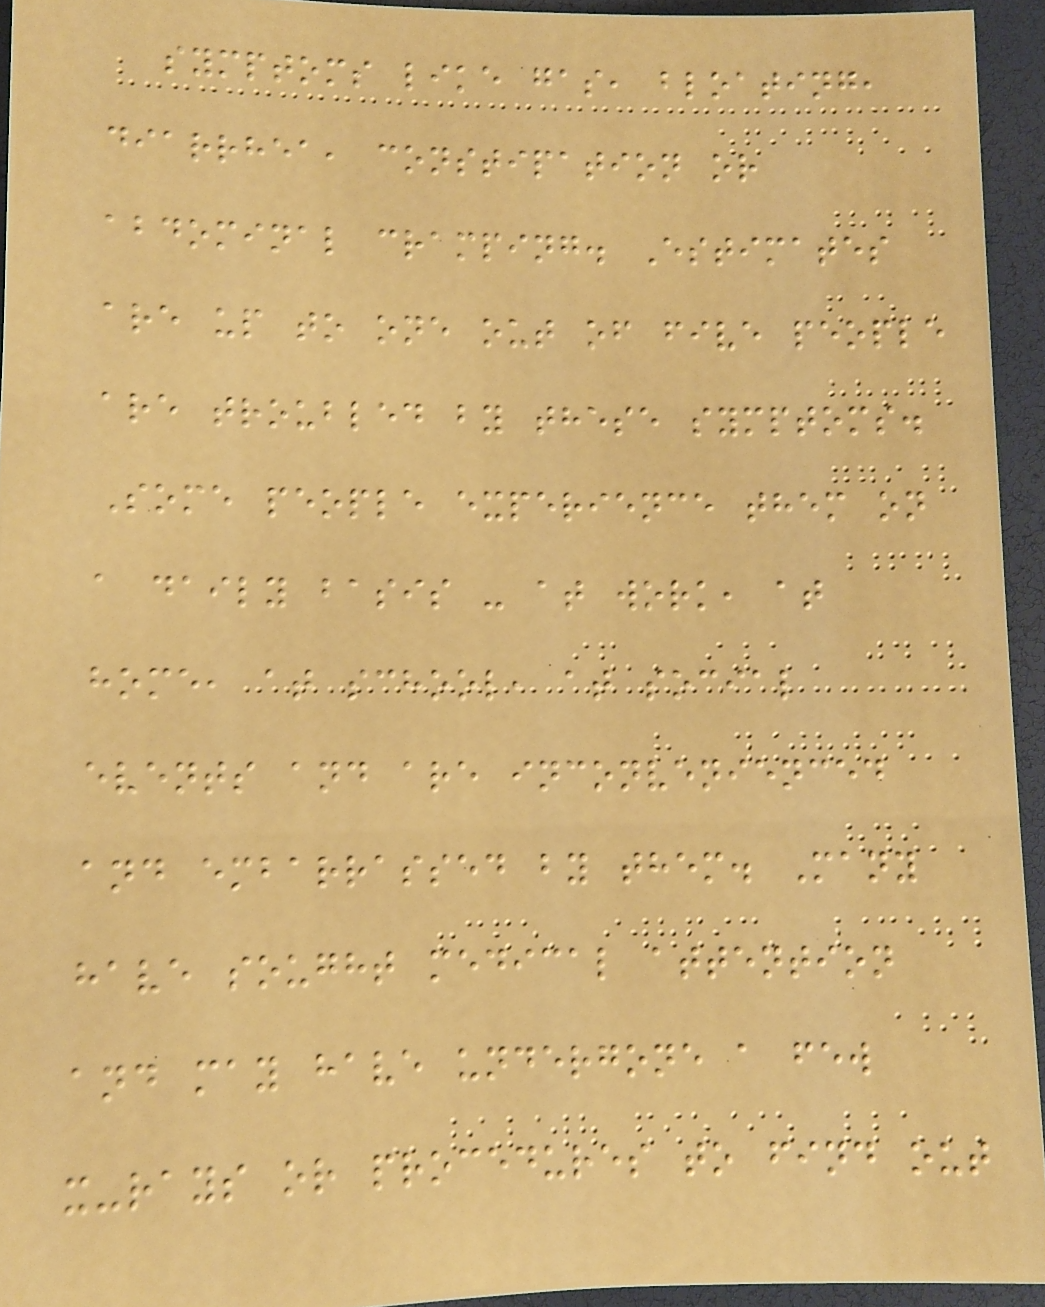symptoms like gas, bloating,
diarrhea, constipation or
abdominal cramping. Estimates
are up to one out of five people
are troubled by these symptoms.
Some people experience them on
a daily basis - at work, at
home, at school, at social
events and are inconvenienced
and embarrassed by them. Many
have sought medical attention
and may have undergone a few
x-rays or procedures to find out
